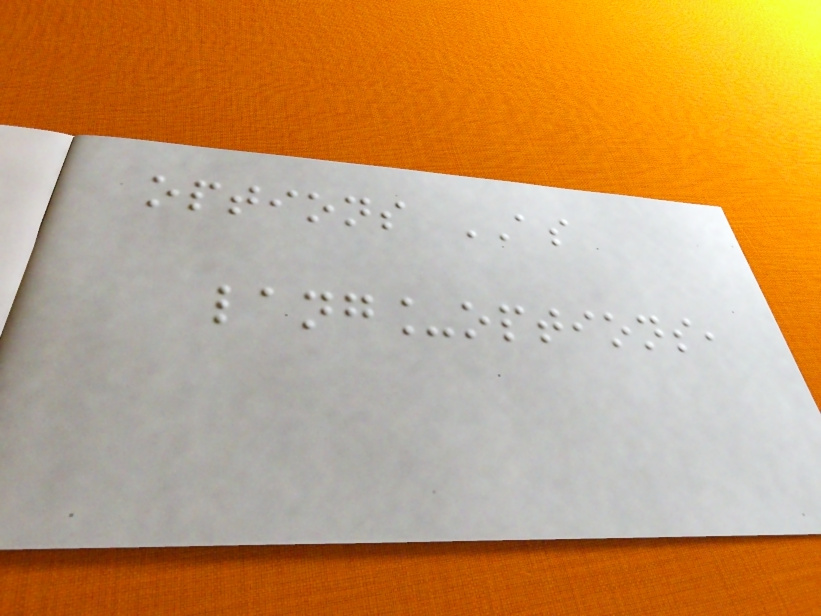options AS
lang_options,
